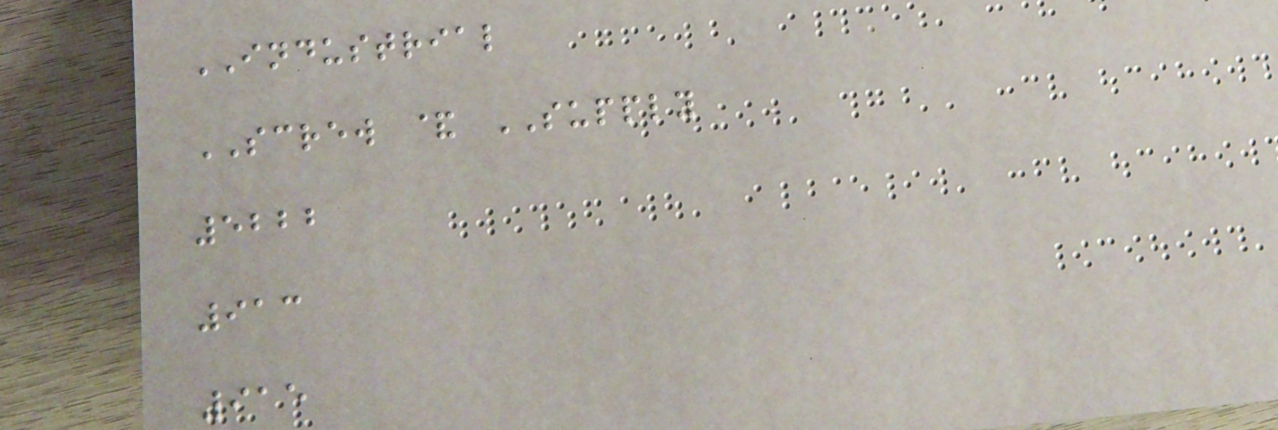INDUSTRIAL
SCREW & SUPPLY
5222
913
915
